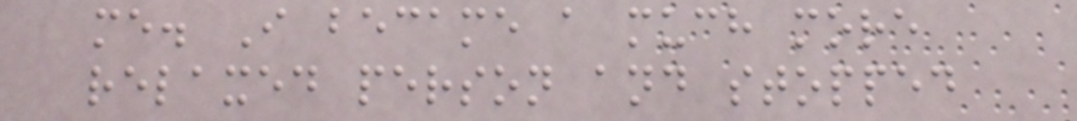me. I became a much more
relaxed person and stopped
